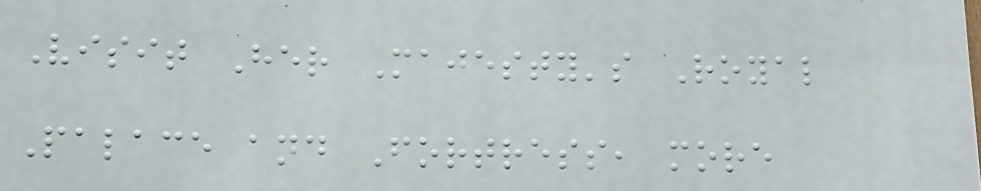Visit Her Majesty's Royal
Palace and Fortress, more
